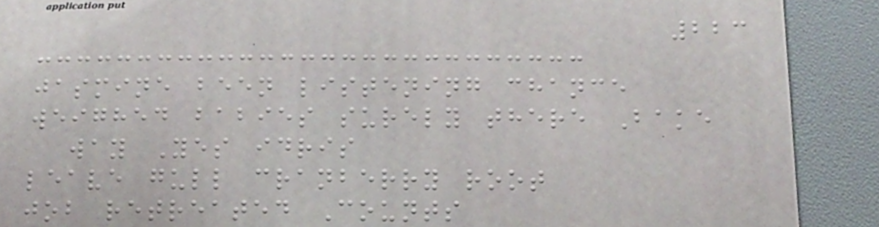223
jasmine been listening chance
weighed babies surely there Bake
way Yes idris
leave gull cranberry root
job retreated Counts
